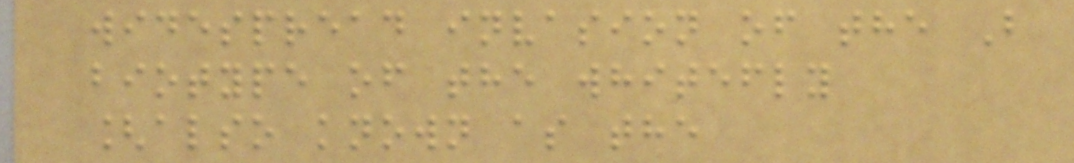widespread invasion of the B
biotype of the whitefly
[also known as the
